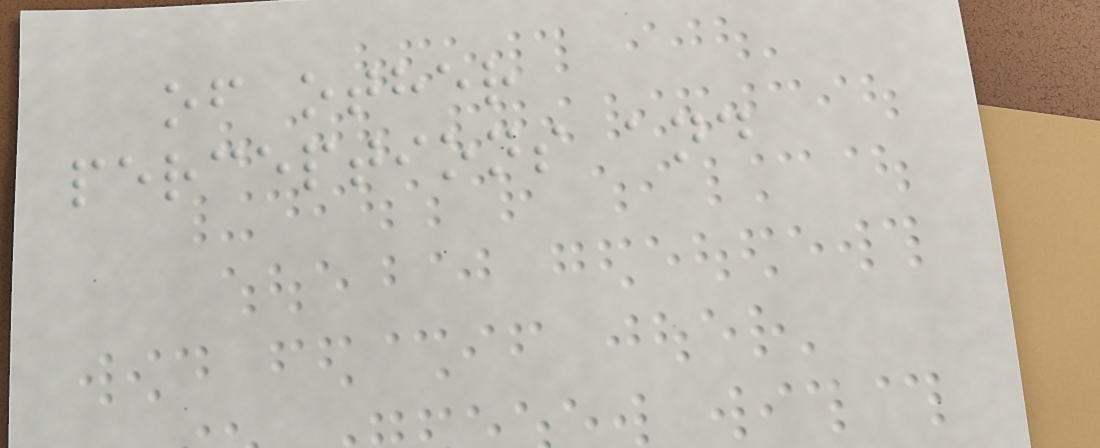of other
perceptions and
